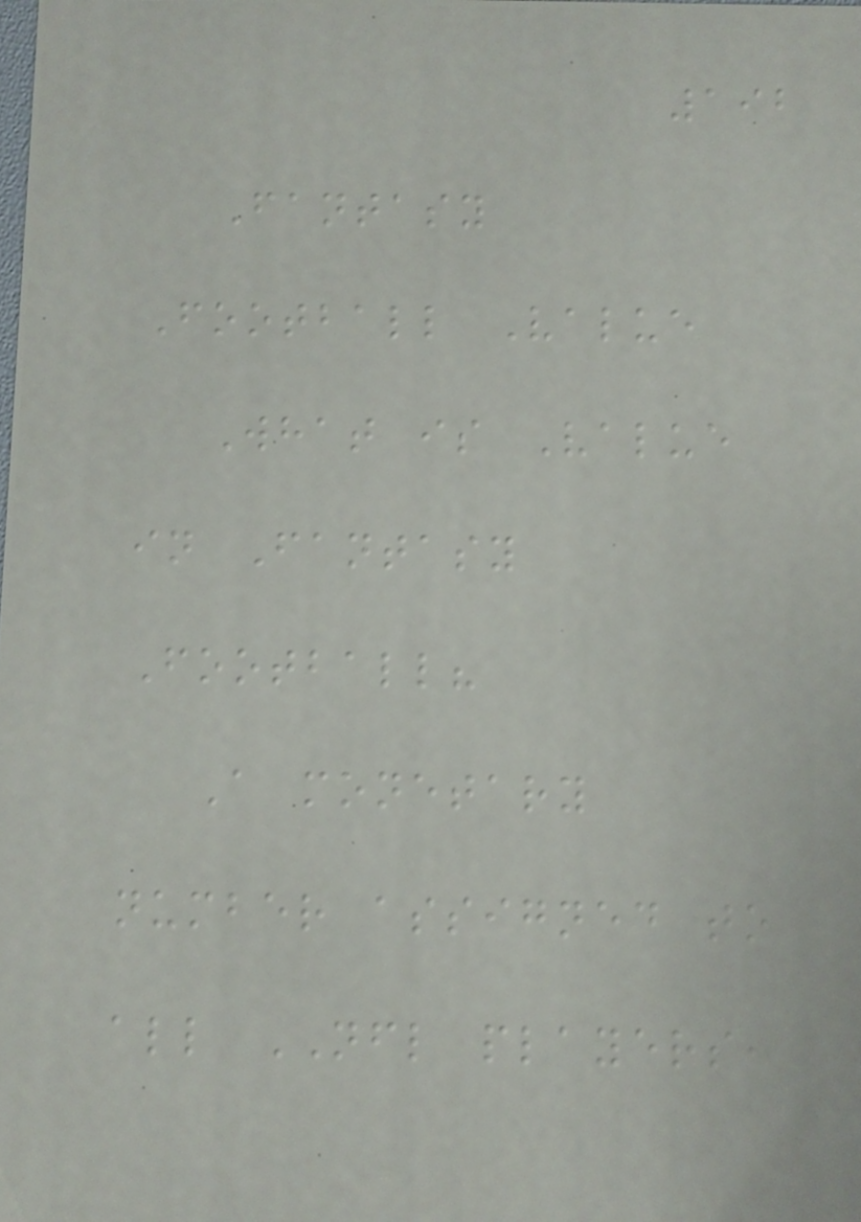192
Fantasy
Football Value
What is Value
in Fantasy
Football?
A monetary
number assigned to
all NFL players,
